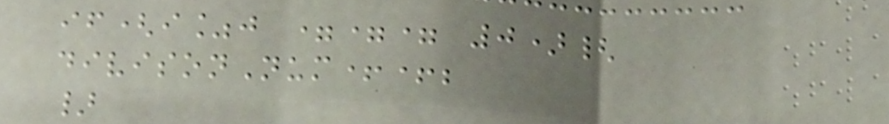if(i%j === 0){
divisonNum++;
}
